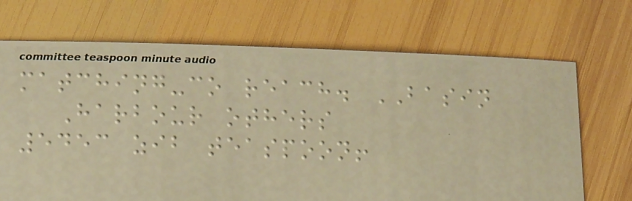matching-co reach. BASIN
Harbour others
5453 zib teaspoon!
